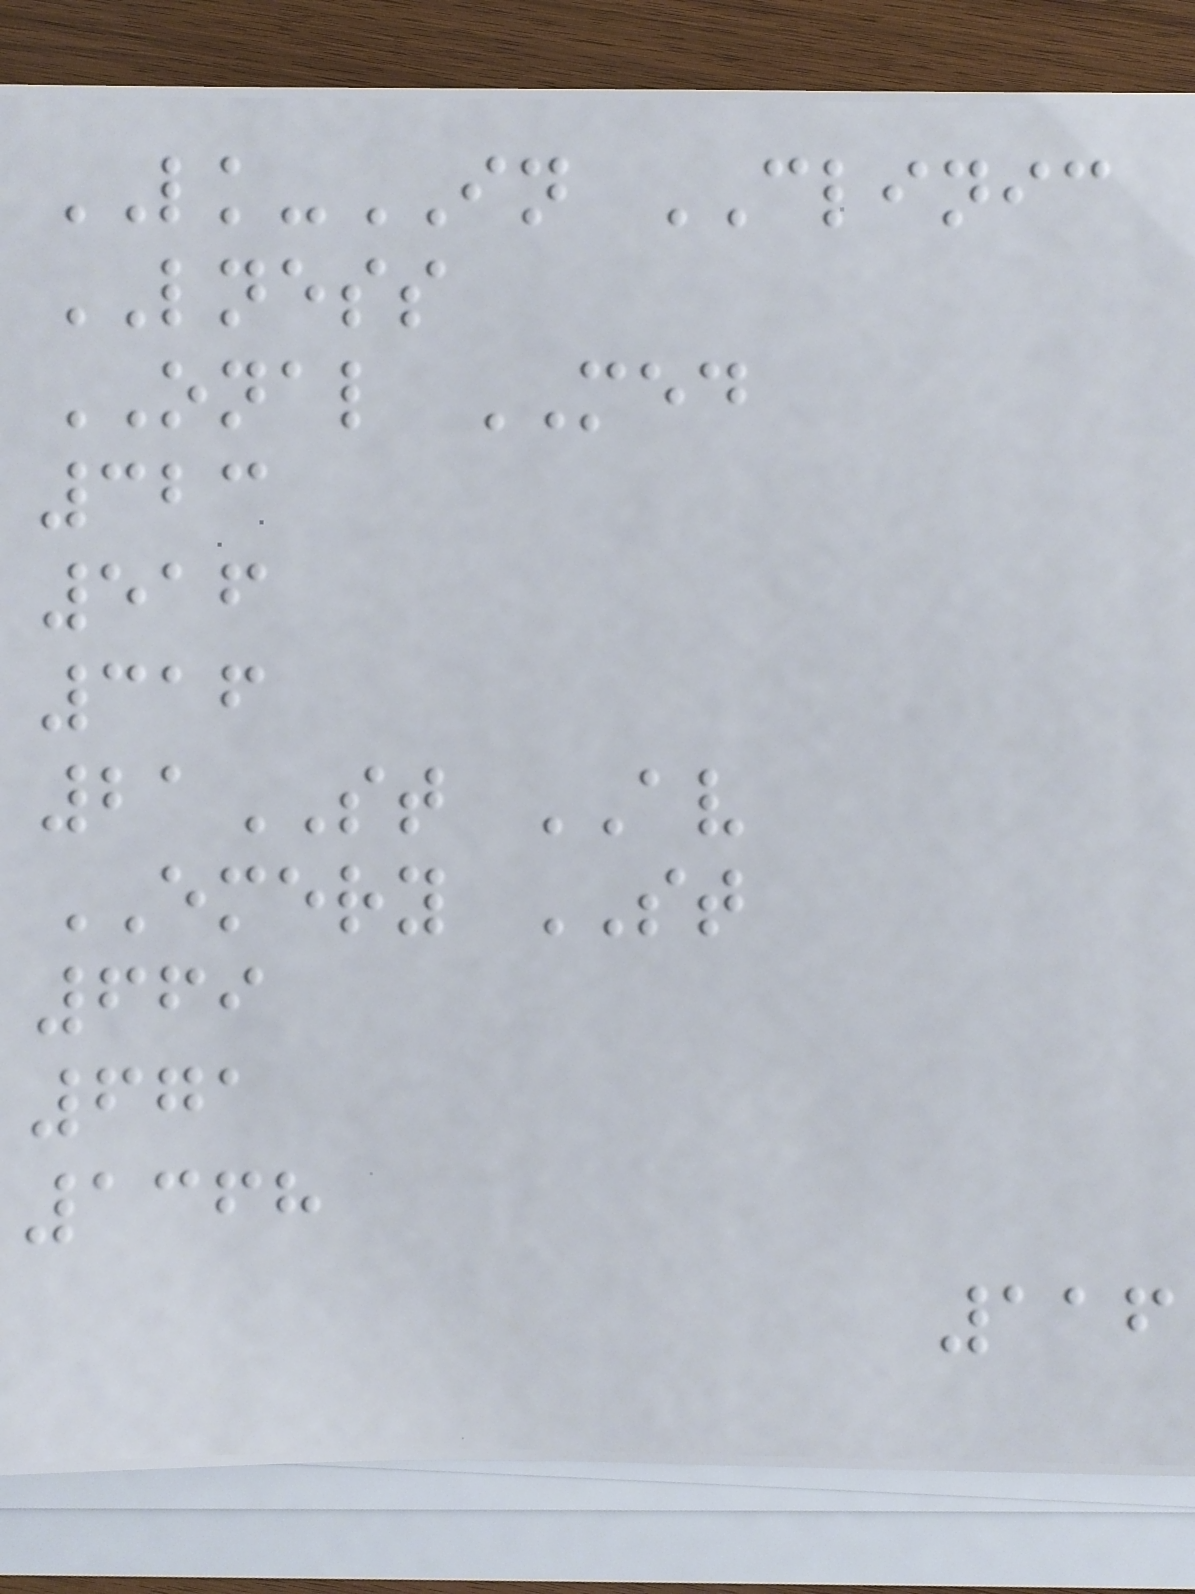LK-IN CLINIC
LNESS
ONAL MED
323
516
316
21ST AV
EMERY ST
669
671
1368
116
